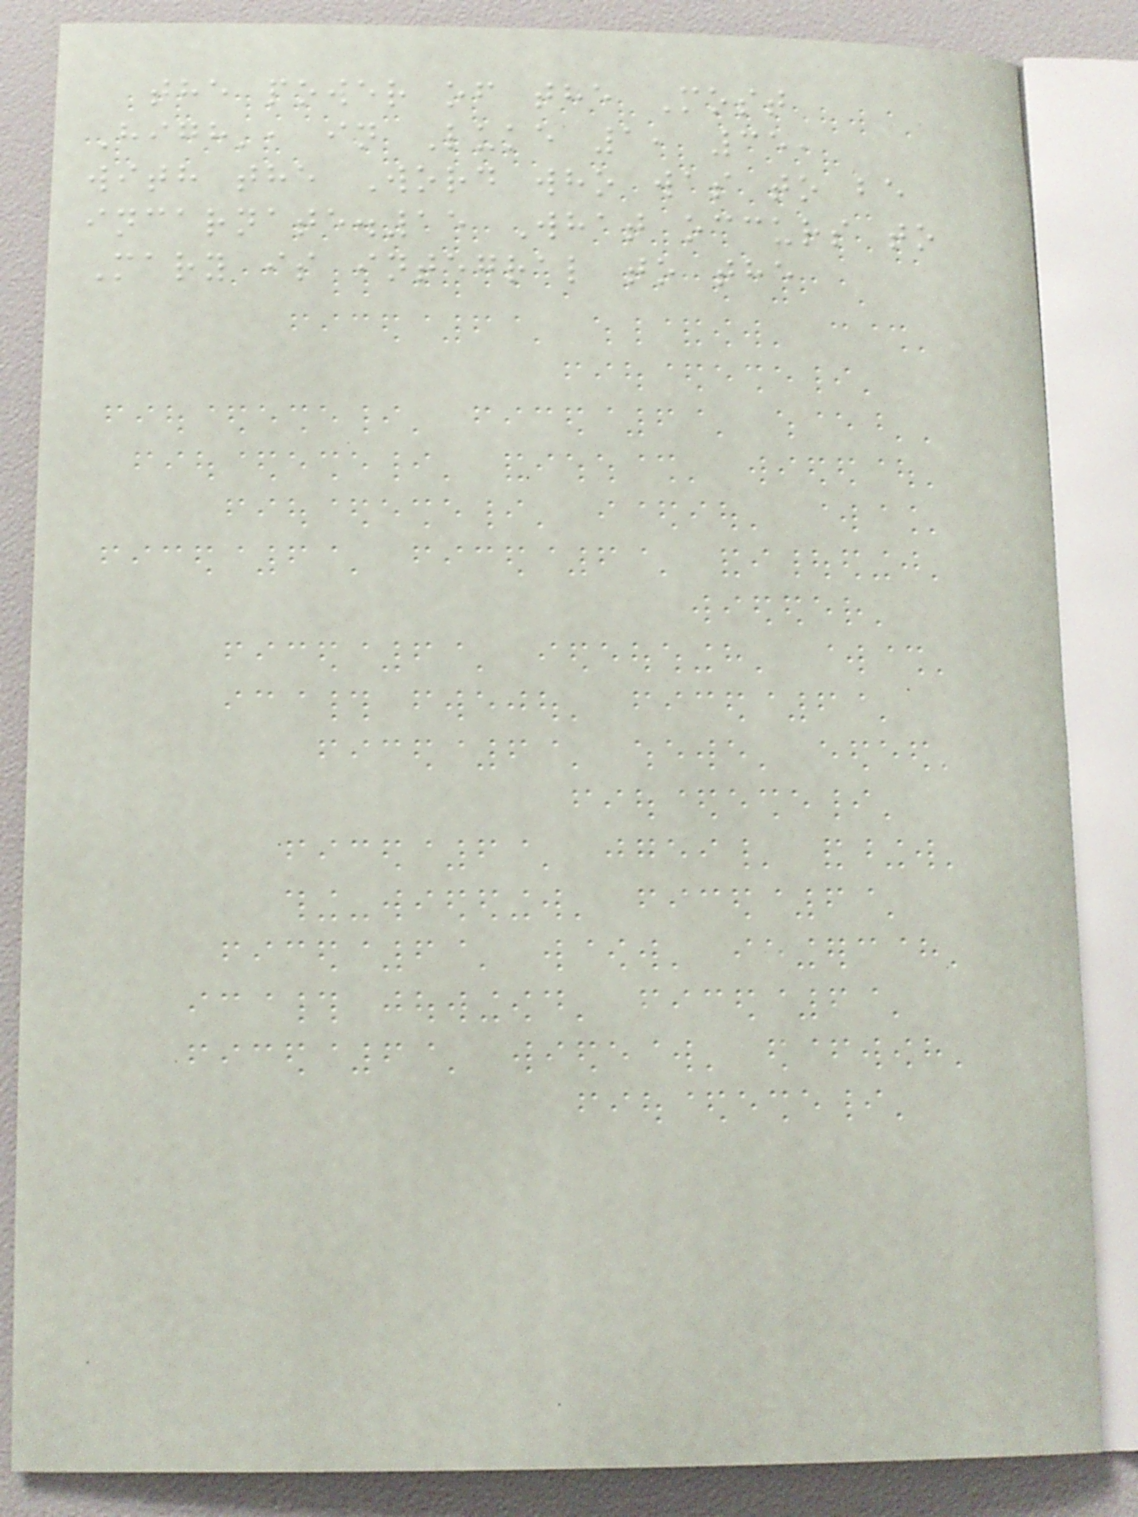the power of the Most
High', in Luke 1, 35,
with the Word who was to be
incarnate.15 What occurs to
Mary is integral to the
